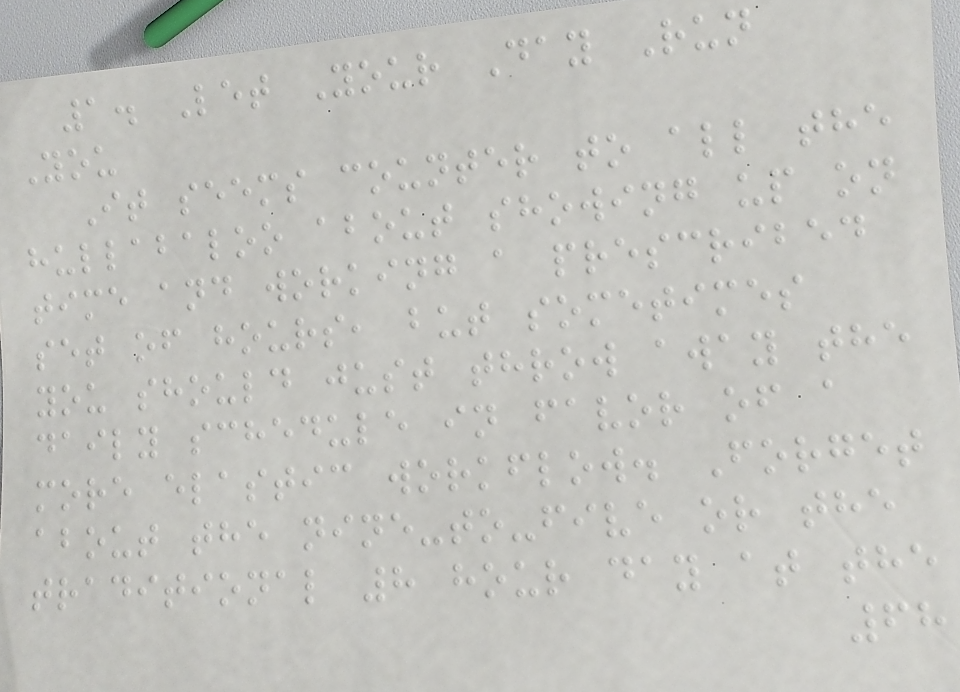1. Let Your Day Run
You
It seems counter to all the
hullabaloo about showing up on
time and working a prescribed
set of hours, but sometimes
you should just throw away the
daily schedule in favor of a
more elastic workflow. Forget
about the nine-to-five or the
traditional 8 hour day at the
68
